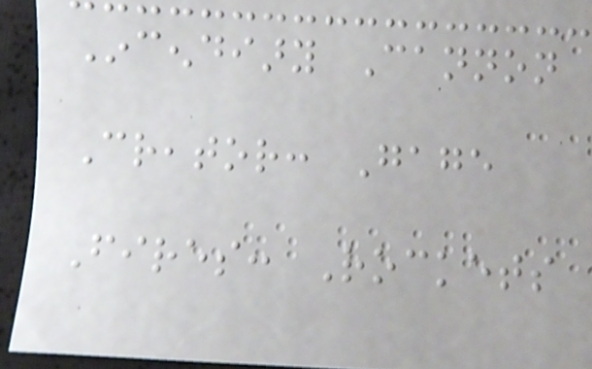Incendiary Cannon
Creator: Gage
Fires: Rockets
